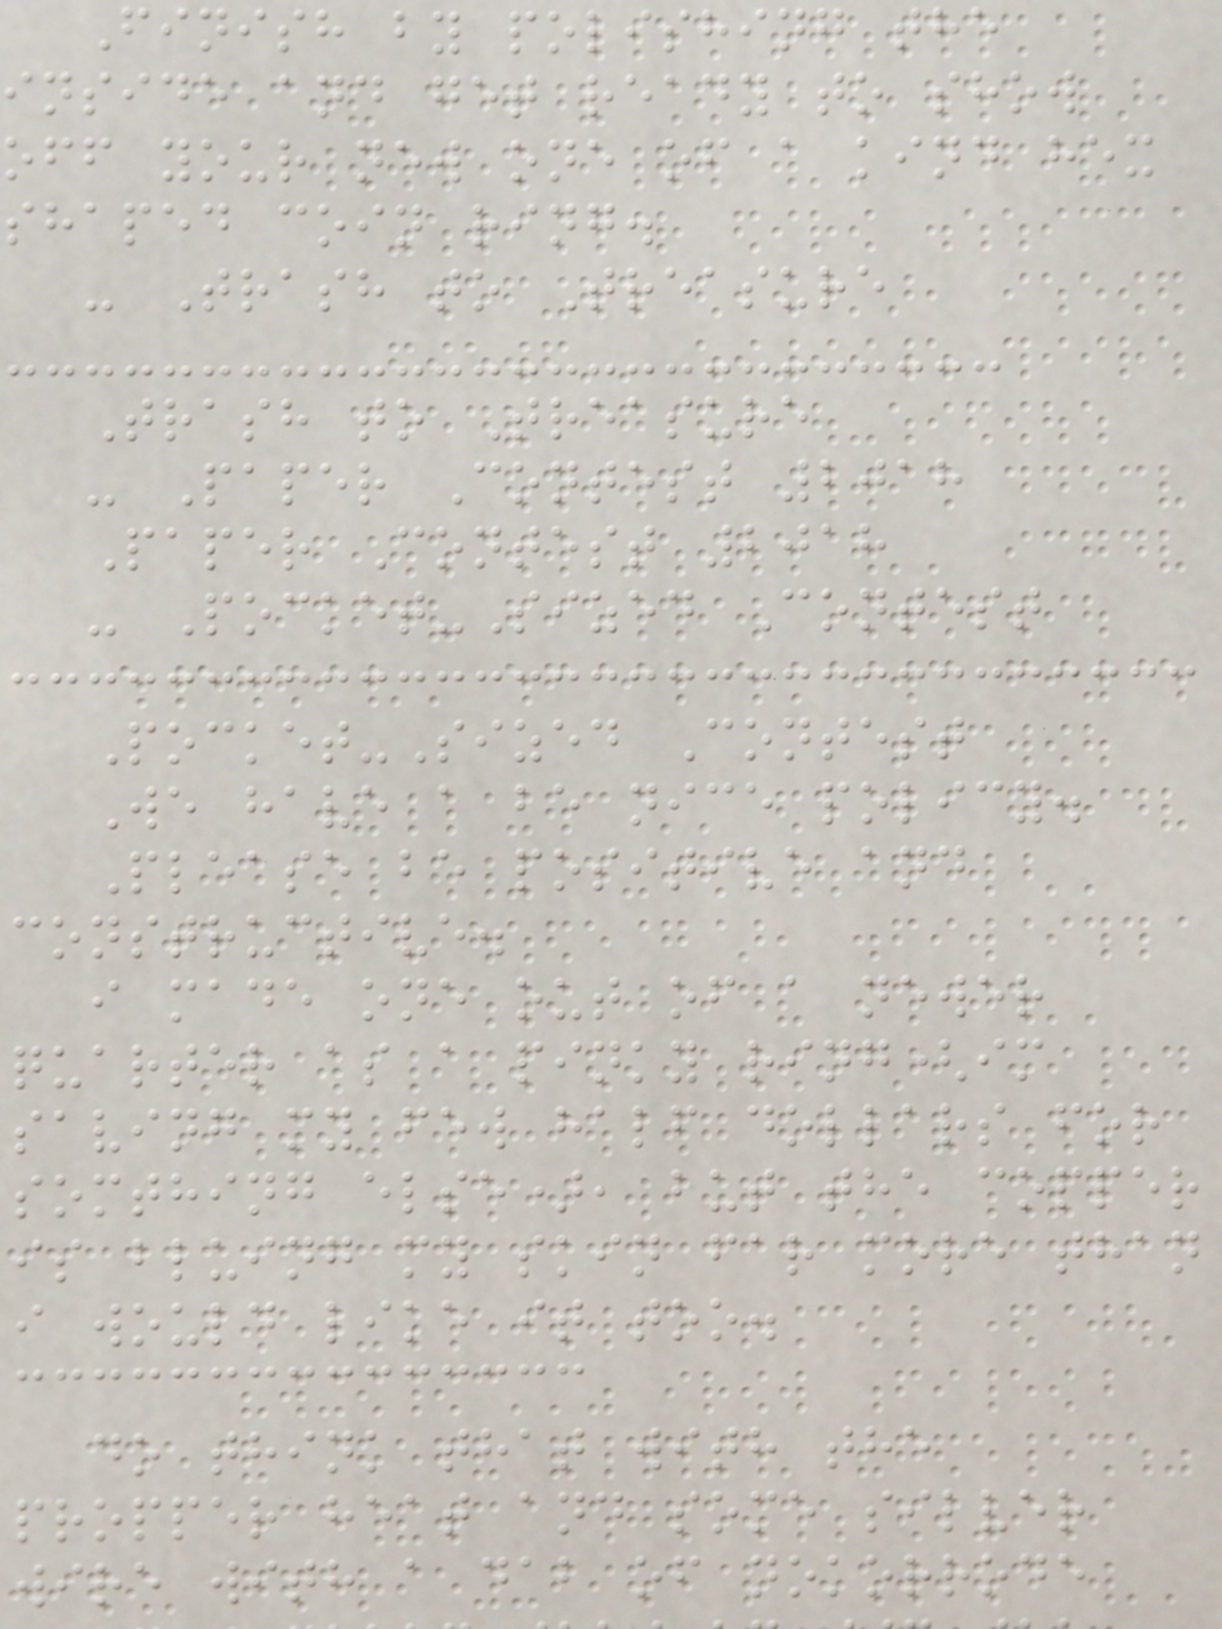Finish by polishing the
inside and get ready to show
off your new one of a kind hex
shaped coin ring.
- Trash to Treasure
Trash to Treasure
- Paper Contest 2018
Paper Contest 2018
- Pocket-Sized Contest
Pocket-Sized Contest
We have a be nice policy.
Please be positive and
constructive.
i made one out of a newer
quarter as a pinky ring(im
saving my few half dollars for
somthing else), but the copper
is bluing my skin far more than
i would like it too.
do think that with the
propper heat and some silver
wire with a dab of nokorrode
